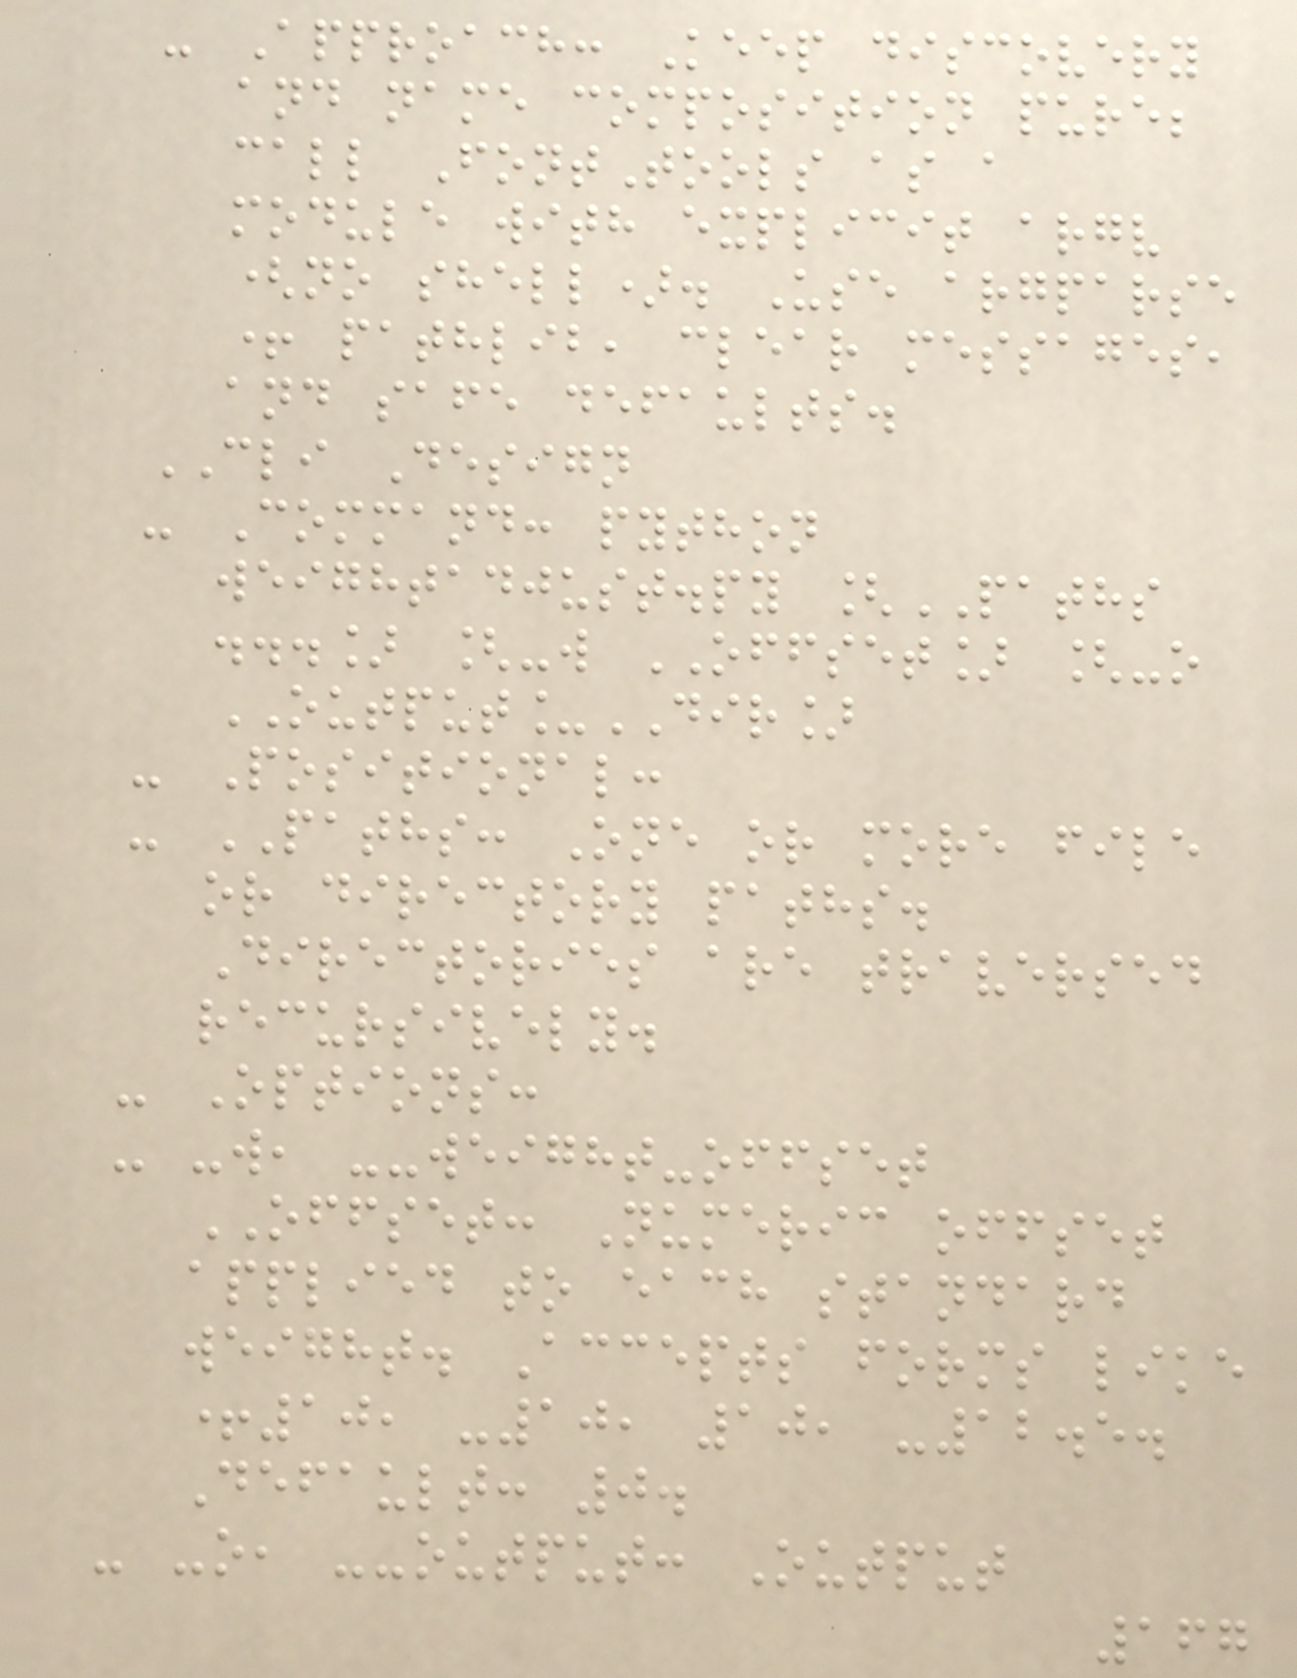- Approach: Keep discovery
and name composition pure;
call FontTools as a
module with explicit argv
(no shell). Use argparse
+ pathlib, clear messages,
and safe defaults.
CLI Design
- Command: python
weightadjust.py [PATHS
...] [-w OFFSET] [-o
OUTPUT_DIR]
- Positional:
- PATHS: One or more file
or directory paths.
Directories are traversed
recursively.
- Options:
- -w, --weight-offset
OFFSET: Numeric offset
applied to each standard
weight. Accepts forms like
+10, -10, 10, -12.5.
Default: 0.
- -o, --output: Output
167
